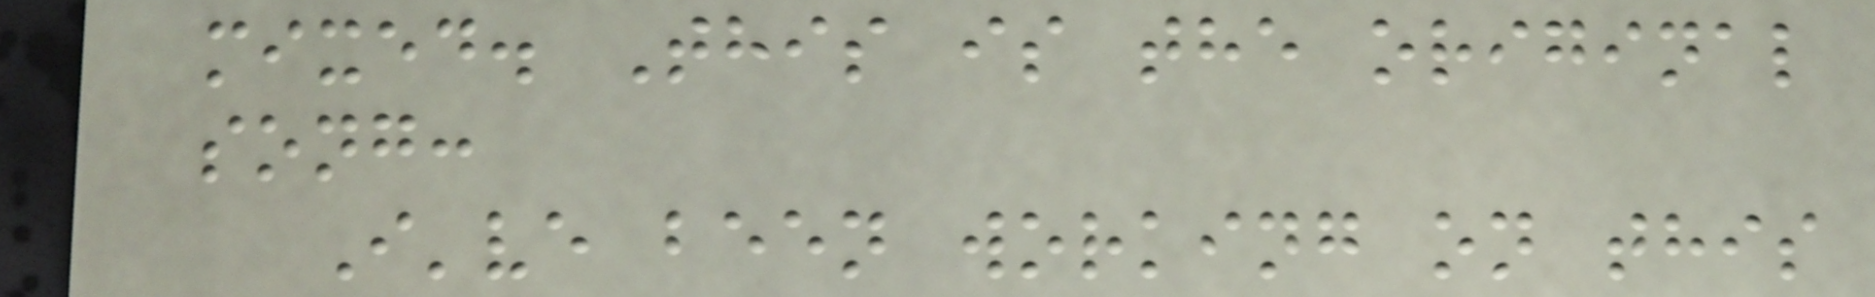mixed. This is the original
song:
I've been working on this
